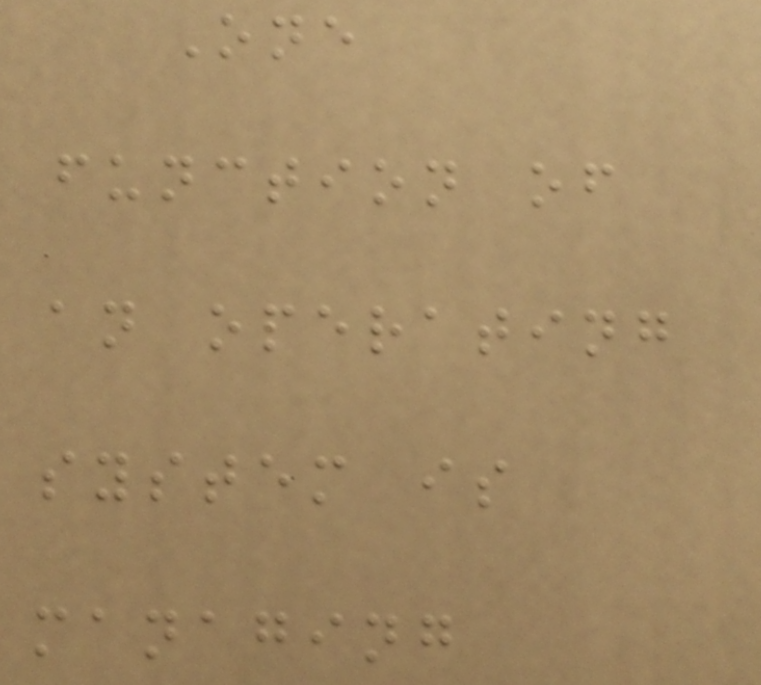One
function of
an operating
system is
managing
